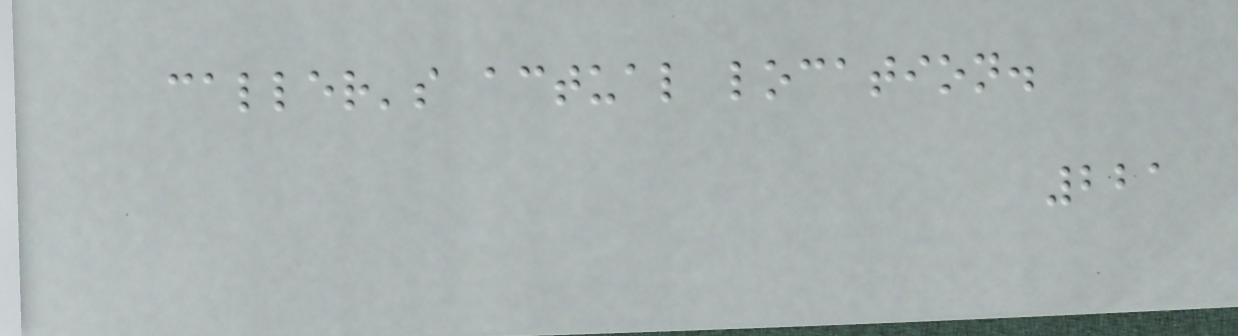caller's actual location.
221
